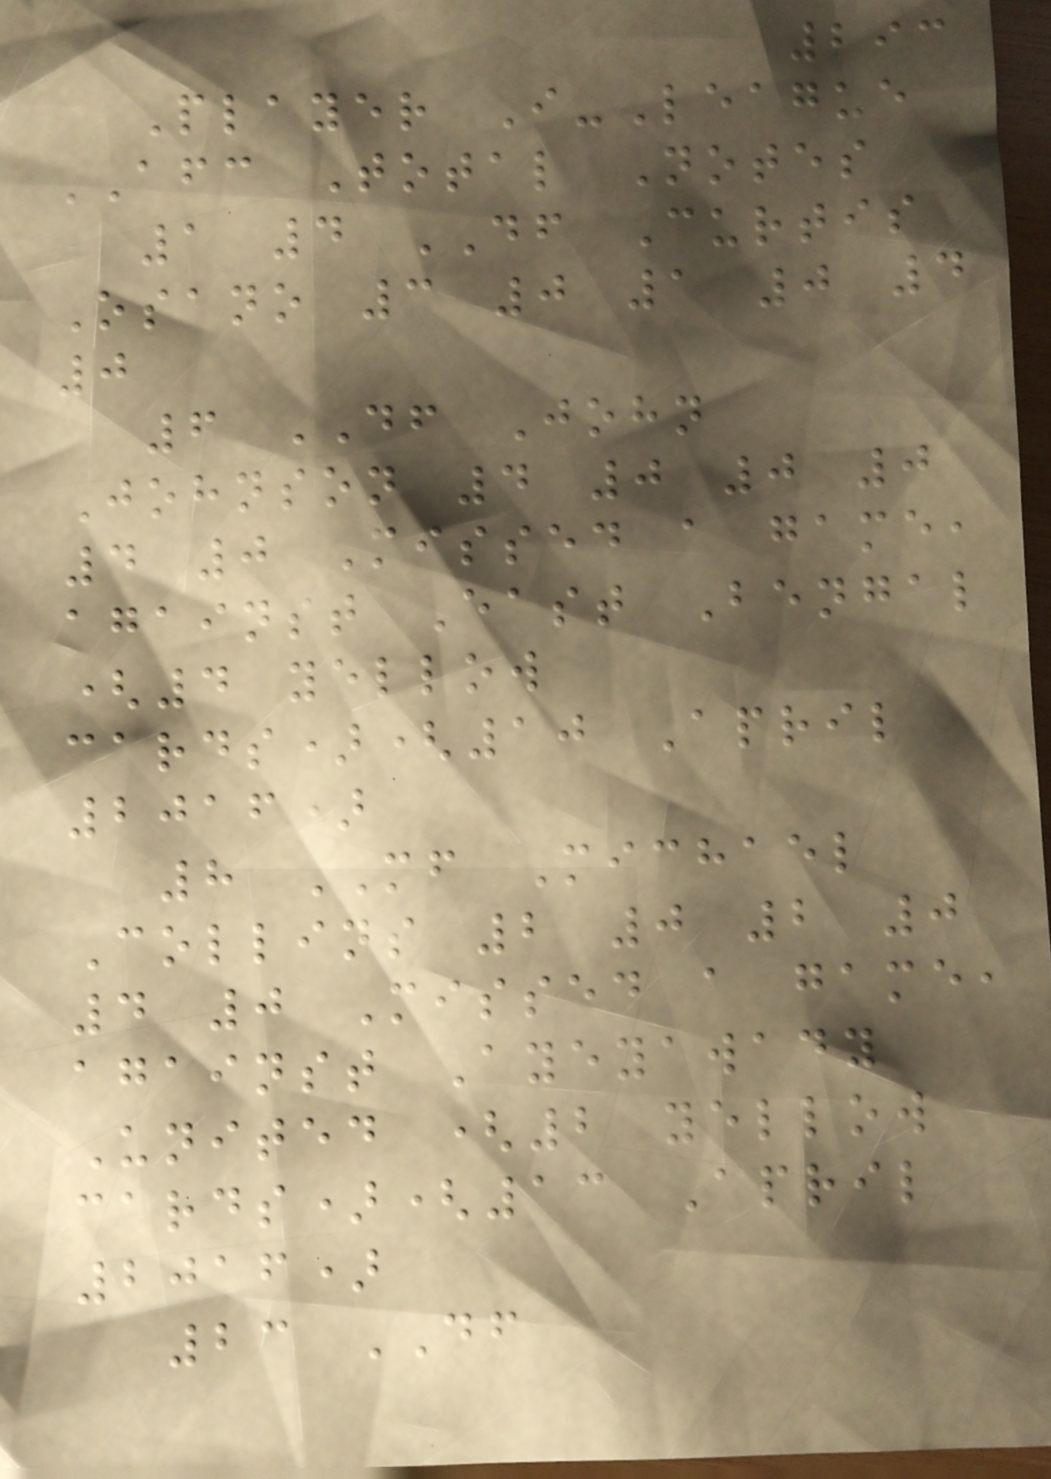293
Player I-League
AFC Total Notes
1 4 DF Curtis
Osano 3 0 1 0 4
0
6 DF John
Johnson 4 0 0 0
4 0 Missed a game,
against East Bengal
(4 yellow
cards)(10 April
2016)
8 MF Michael
Collins 2 0 2 0
4 0 Missed a game,
against Ayeyawady
United (2 yellow
cards)(13 April
2016)
23 DF
